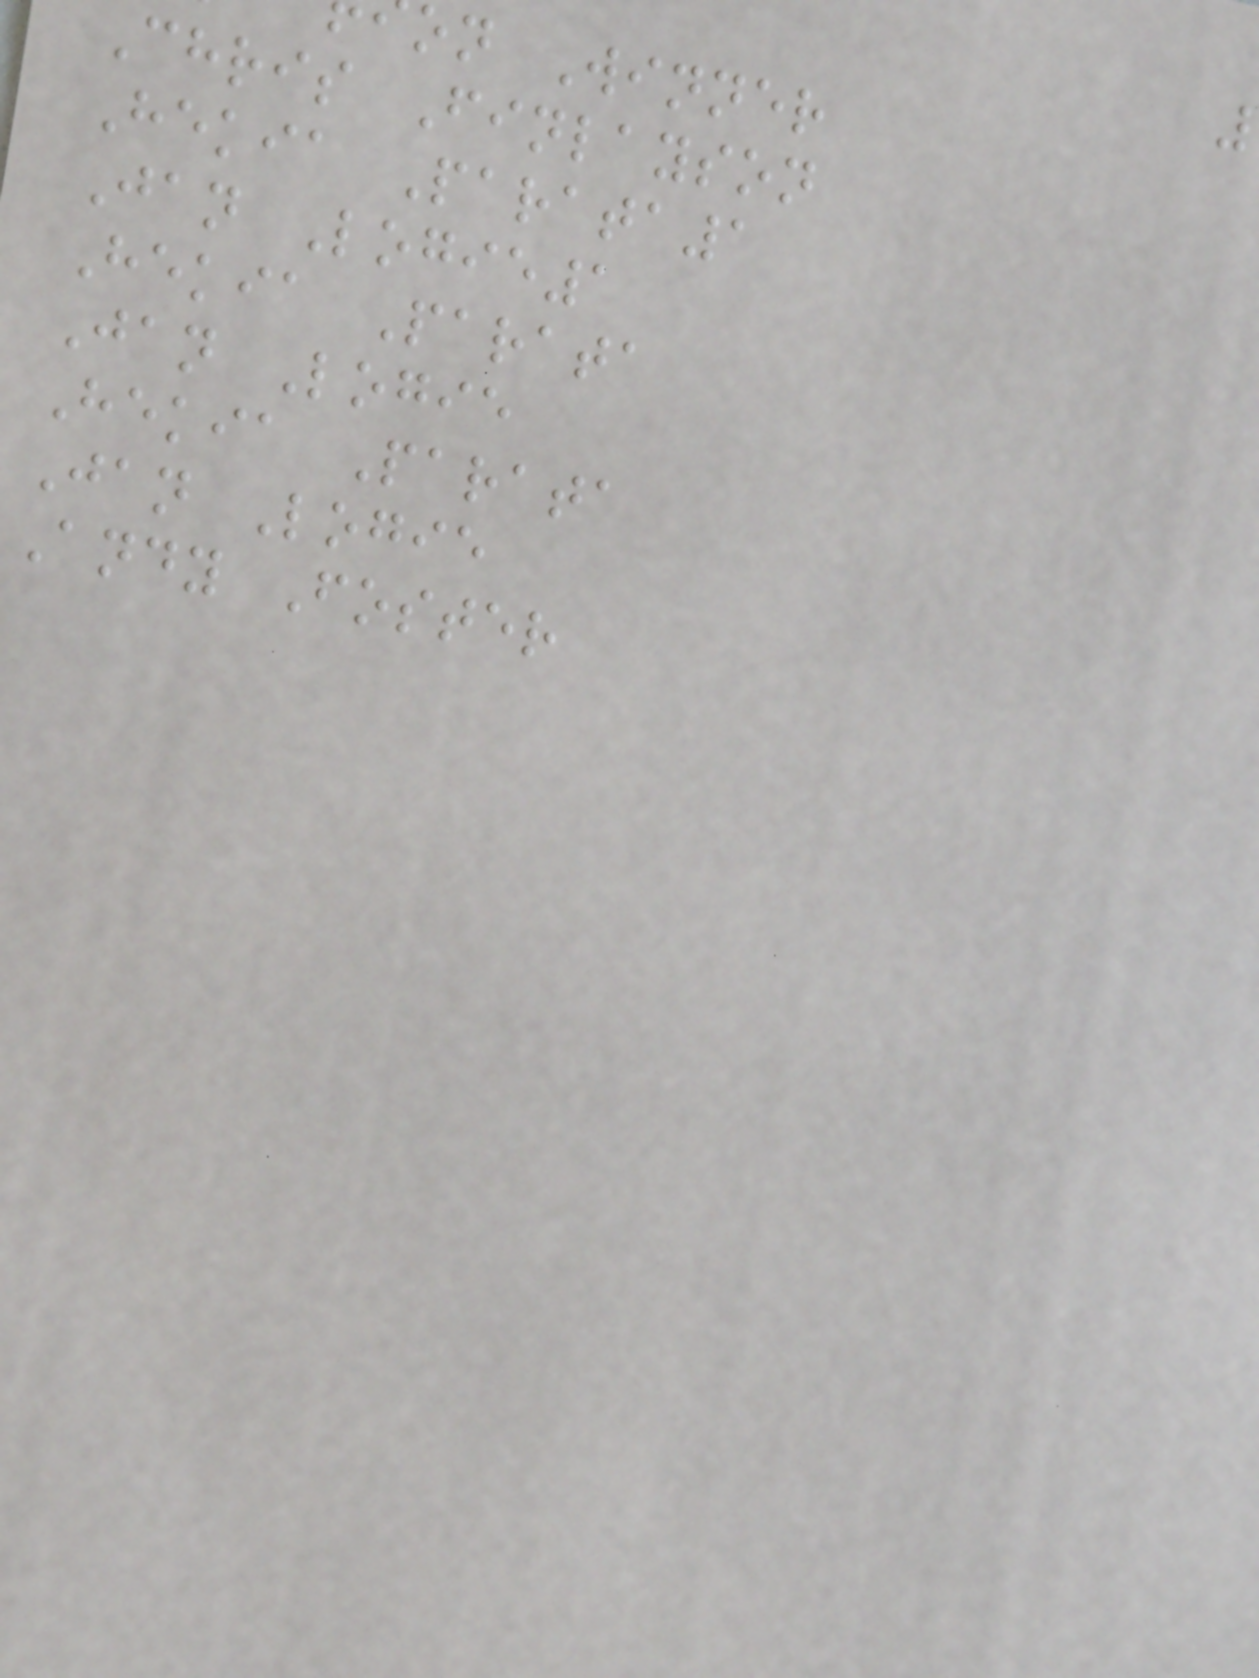on Winner
Chris Finlayson
Hekia Parata1
Jan Logie1
Hekia Parata
Jan Logie
Hekia Parata
Jan Logie
Andy Foster
